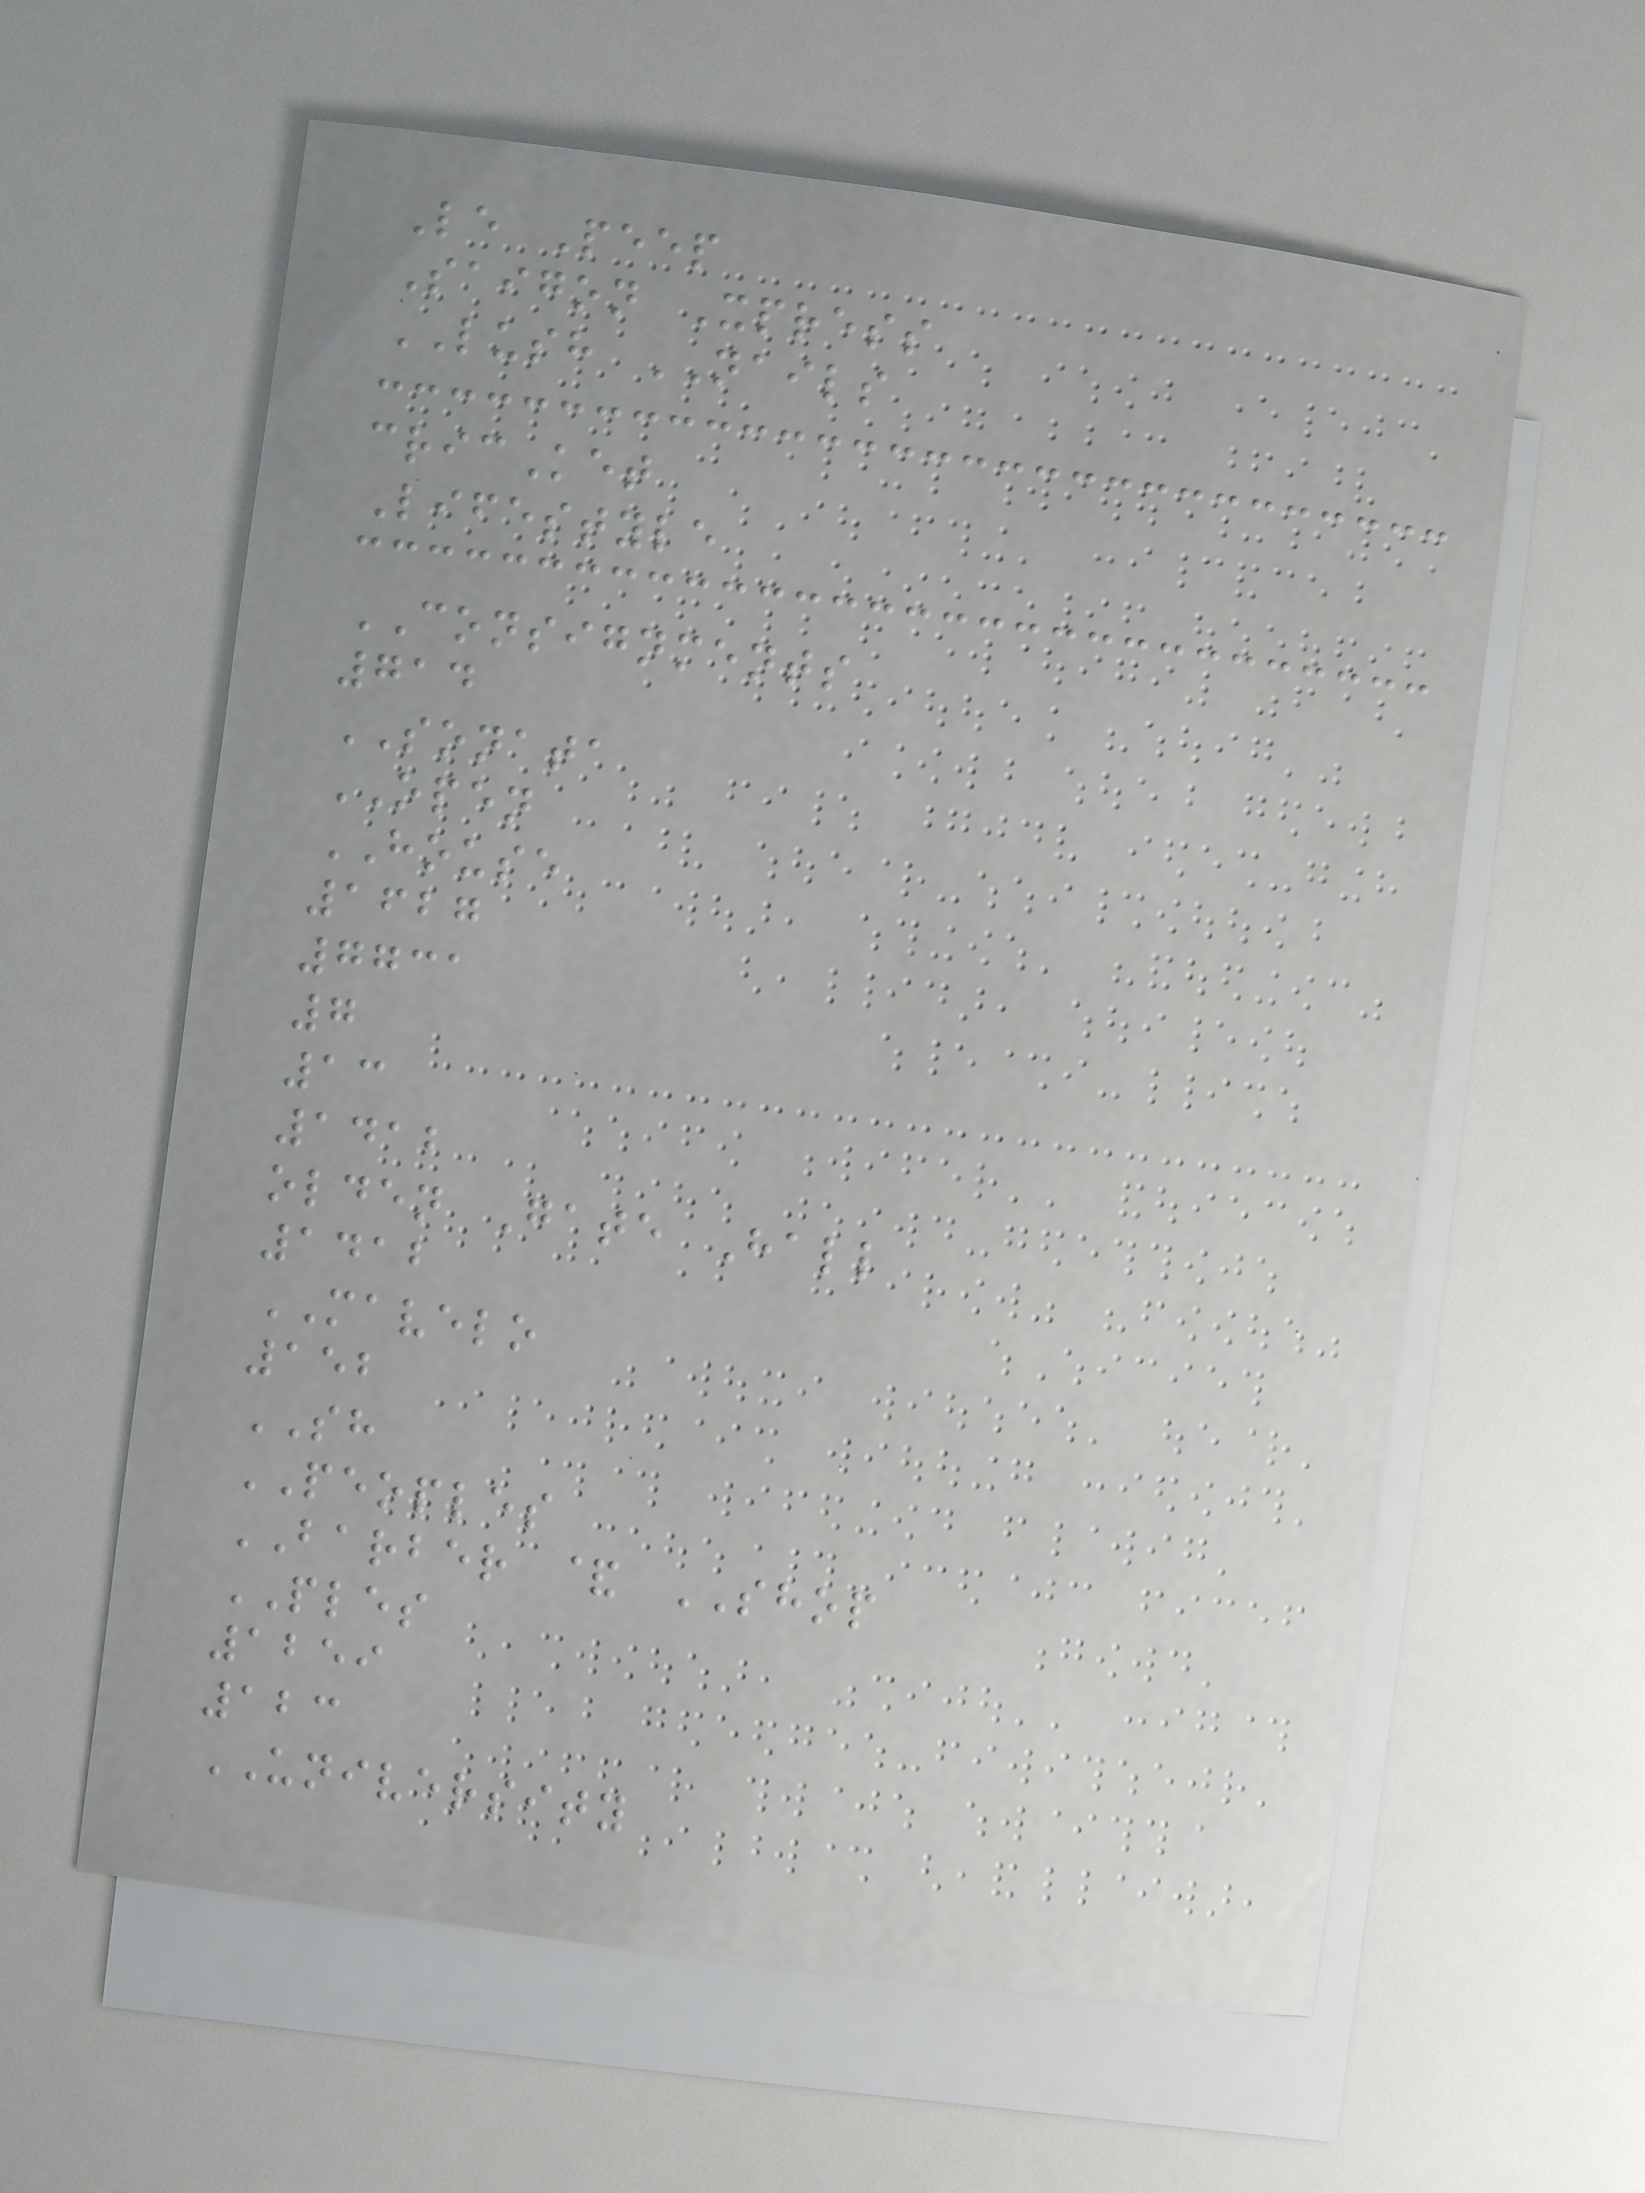Le Peep
Saigon Xpress
LUSH NAILS
cricKet
Lifestyle
CONSIGNMENTS
714
SONATA
OPEN
HOUSE
1627
7731
7
13
1412
olden Gate Hall
1412
MAVELO
152
SH
PEOPLES
BARBER & SHOP
PLES
1259
123
UNIVERSITY
